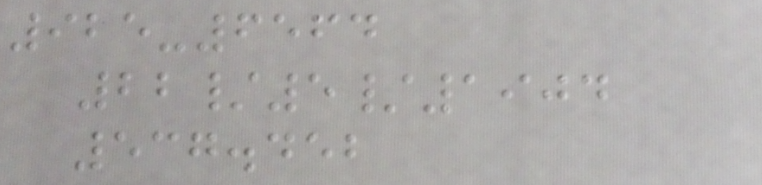925-6564
22/5/1904
537.452
